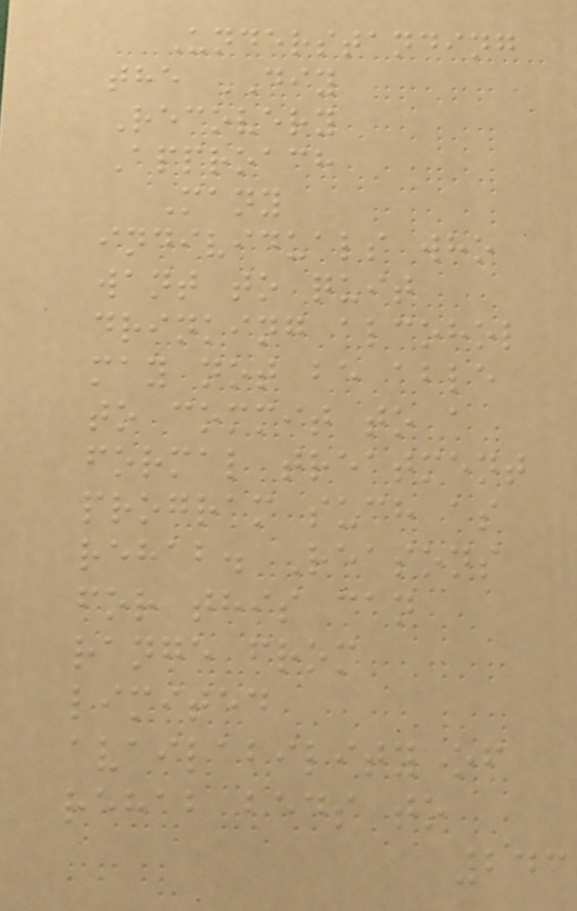Understanding
the DIY
Recovery
Approach
Many
individuals who
want to quit
drinking alcohol
may not be able
to commit to a
formal treatment
program such as
rehab. Reasons
for this can
range from
limited
availability of
rehab beds to
243
